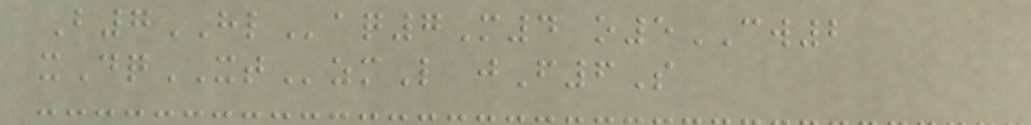B7HLaq7M4 o5CW2
xDqXTzmL jF6S
